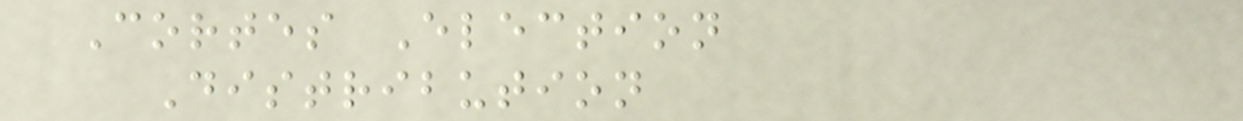Cortes Election
Distribution
